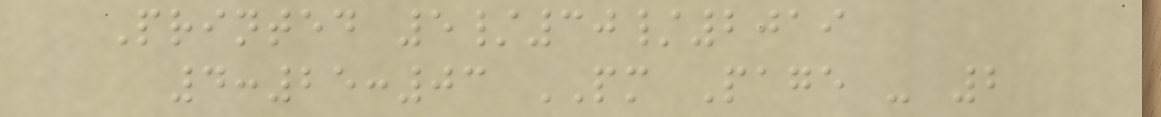Printed 5/30/2019
4:25:03 PM Page - 2
